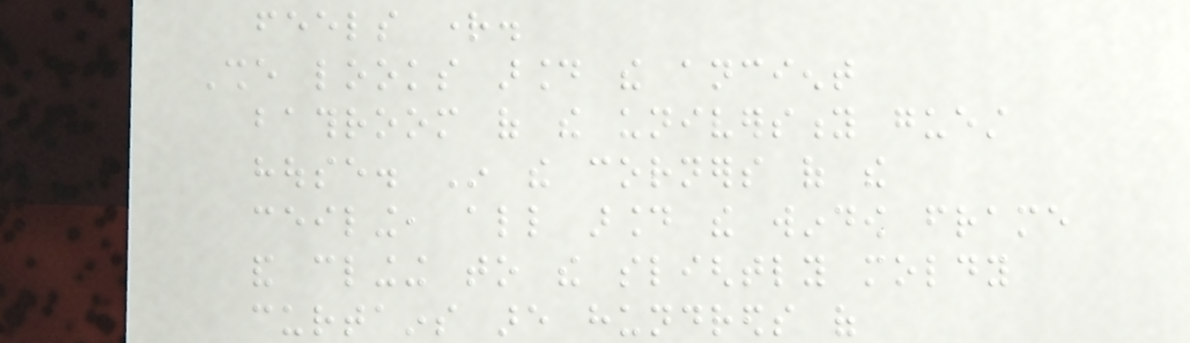feels right.
She looks around the ancient
bathroom of the university guest
house. In the corners of the
ceiling, all around the window frame
and clinging to the slightly moldy
curtains are hundreds of
